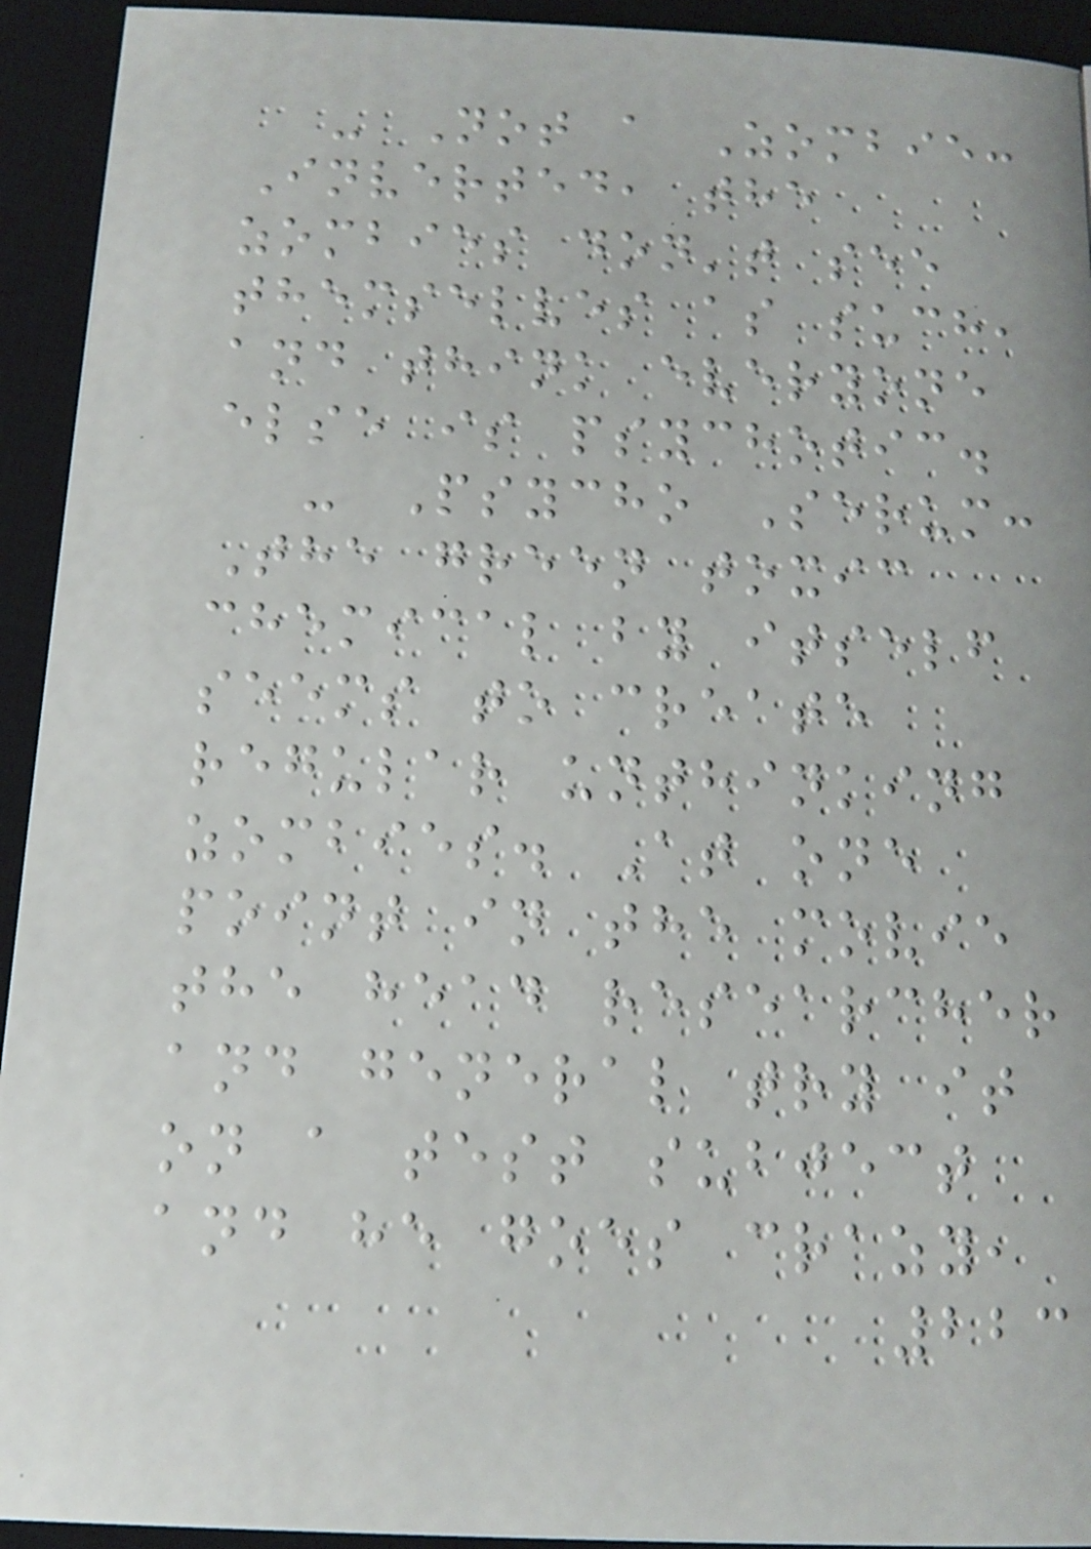- Not a Zombie:
Inverted, the
zombies don't see
themselves as such,
and think everyone
else is psychotic.
- Psycho Serum:
The green toxic
chemical by itself
seems to create
regular unthinking
zombies. At one
point in the movie
the head researcher
and general try it
on a test subject
and he goes crazy,
223
